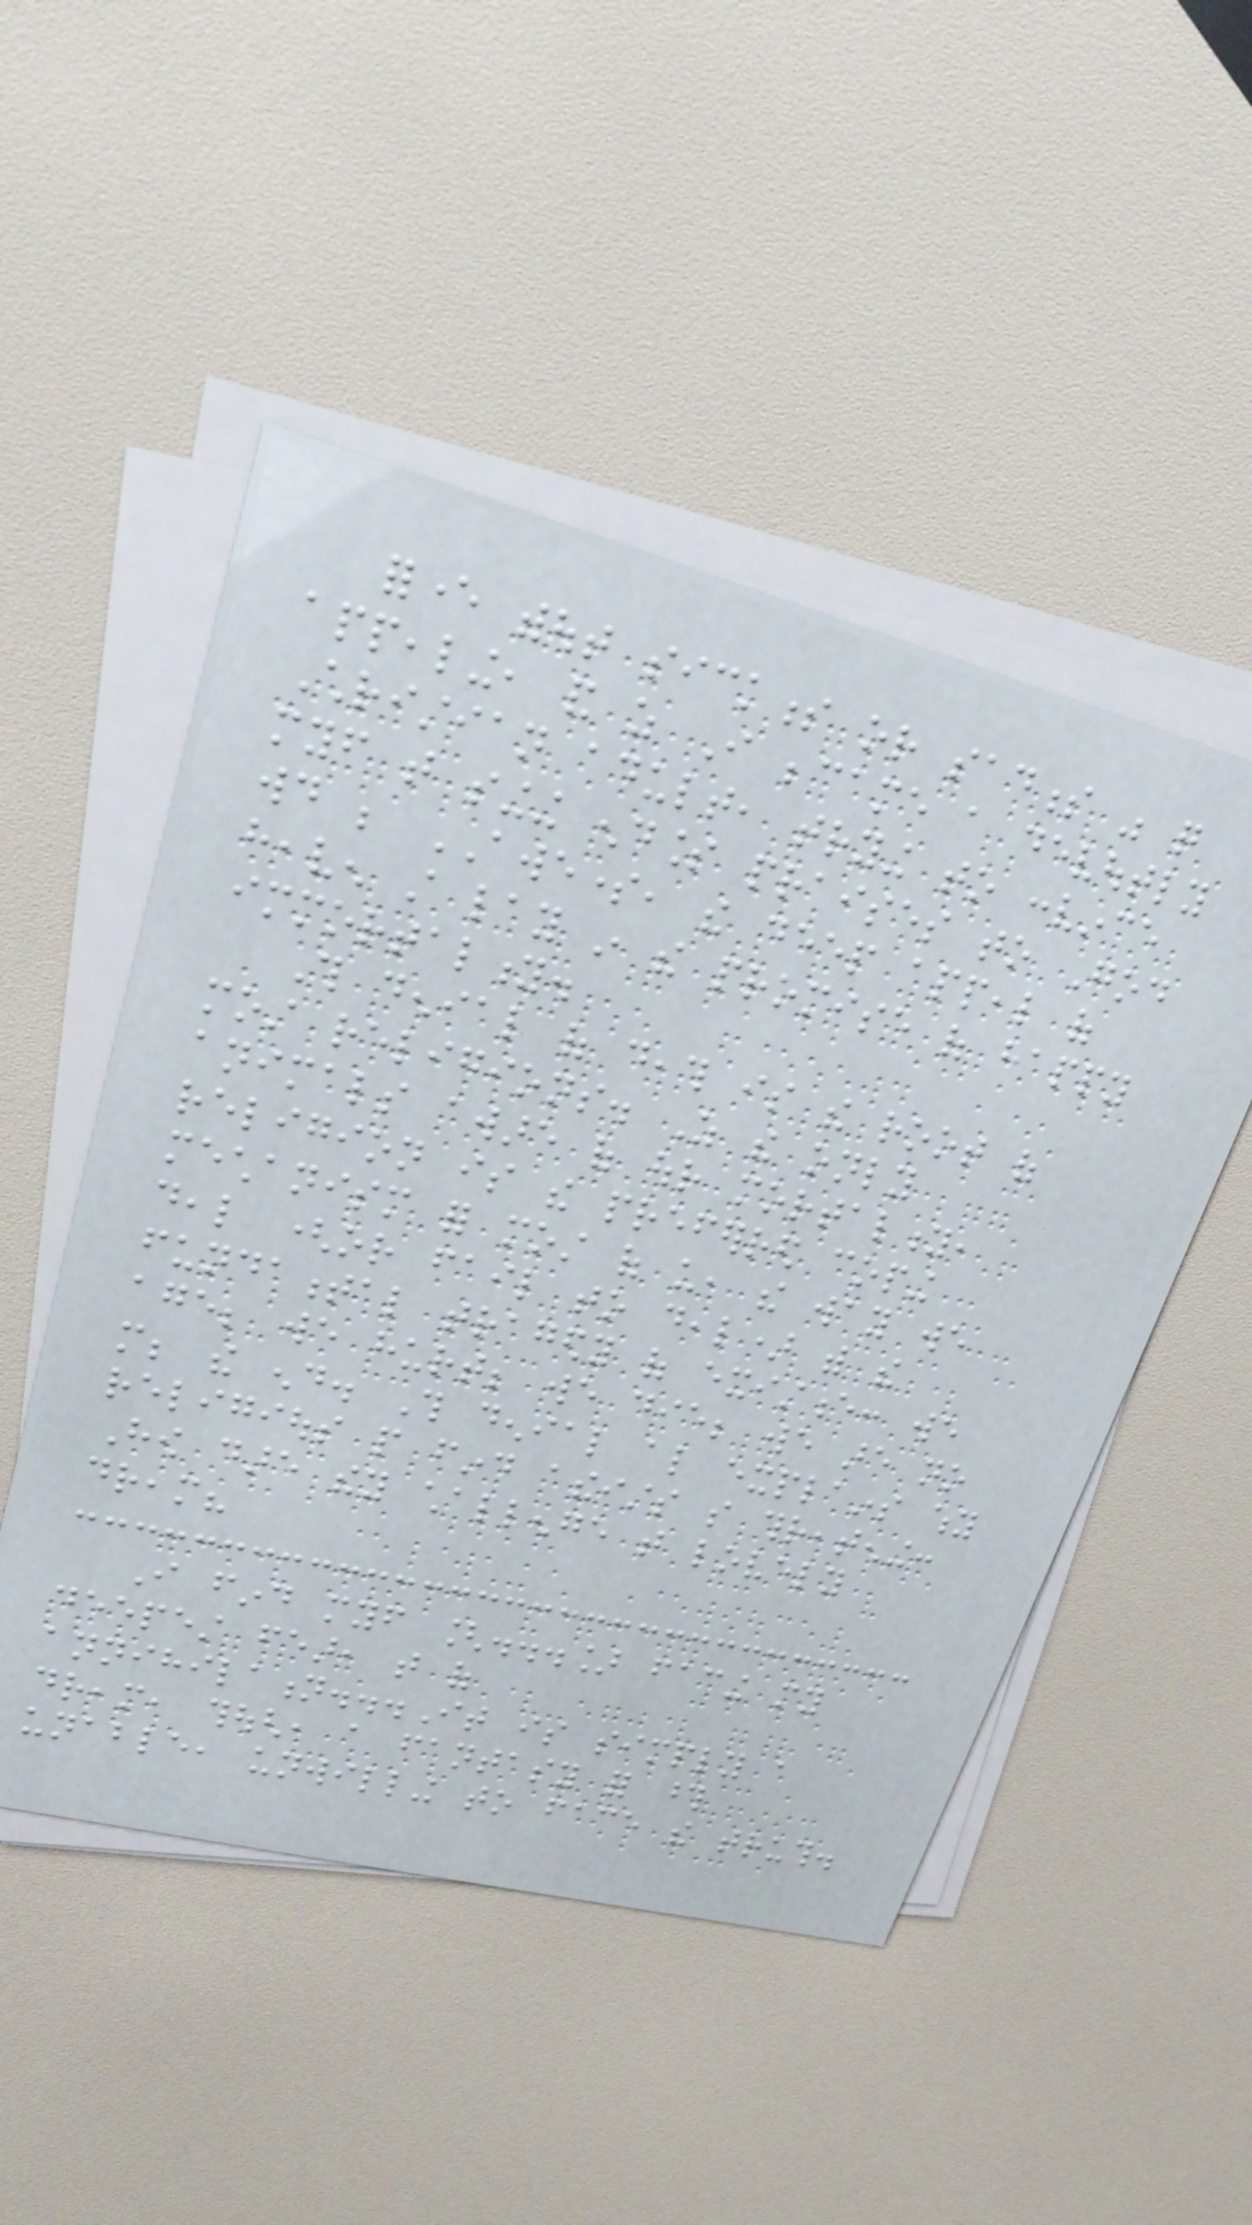forever without sickness or sadness was quite
appealing, and as I became a devoutly
Christian adult, trying to convince
myself that singing endless praises to God
would be AWESOME, the deep appeal of
heaven still lay in the promise of happy
immortality.
This denial of death is the root of
most religions. As the only
animals aware of our mortality,
religion is the preferred coping
mechanism for most of us, the way we
deal (or fail to deal) with the
fundamental tragedy of existence: we
age; we hurt; we die; we are no
more; the end. This denial also explains why
religious people find atheists so threatening:
How dare they challenge that lovely
dream?
I find myself [...] facing my
deepest fear, that of
annihilation...It is simply a
dream, though, a fantasy for those
unable, unwilling to face the truth.
